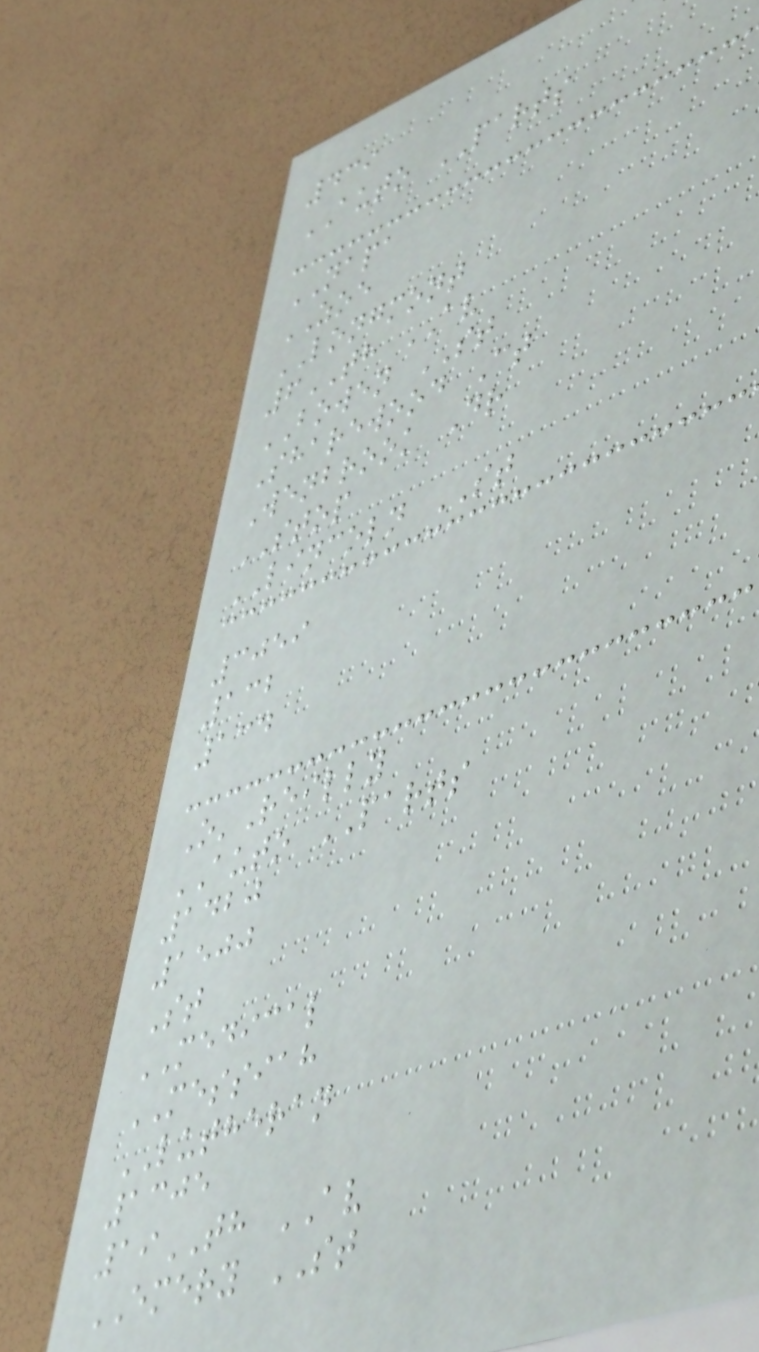439
AUTO PARTS
NAPA
ZOE
LONGMONT
6TH AV
BOWEN ST
Sharewood Ct
Wenbrook Dr
STOP
LINCOLN ST
3059
132
134
O'Reilly
AUTO PARTS
1420
1500
St
MEDICAL
MESSIAH
LUTHERAN
1305
19TH AV
EMERY ST
